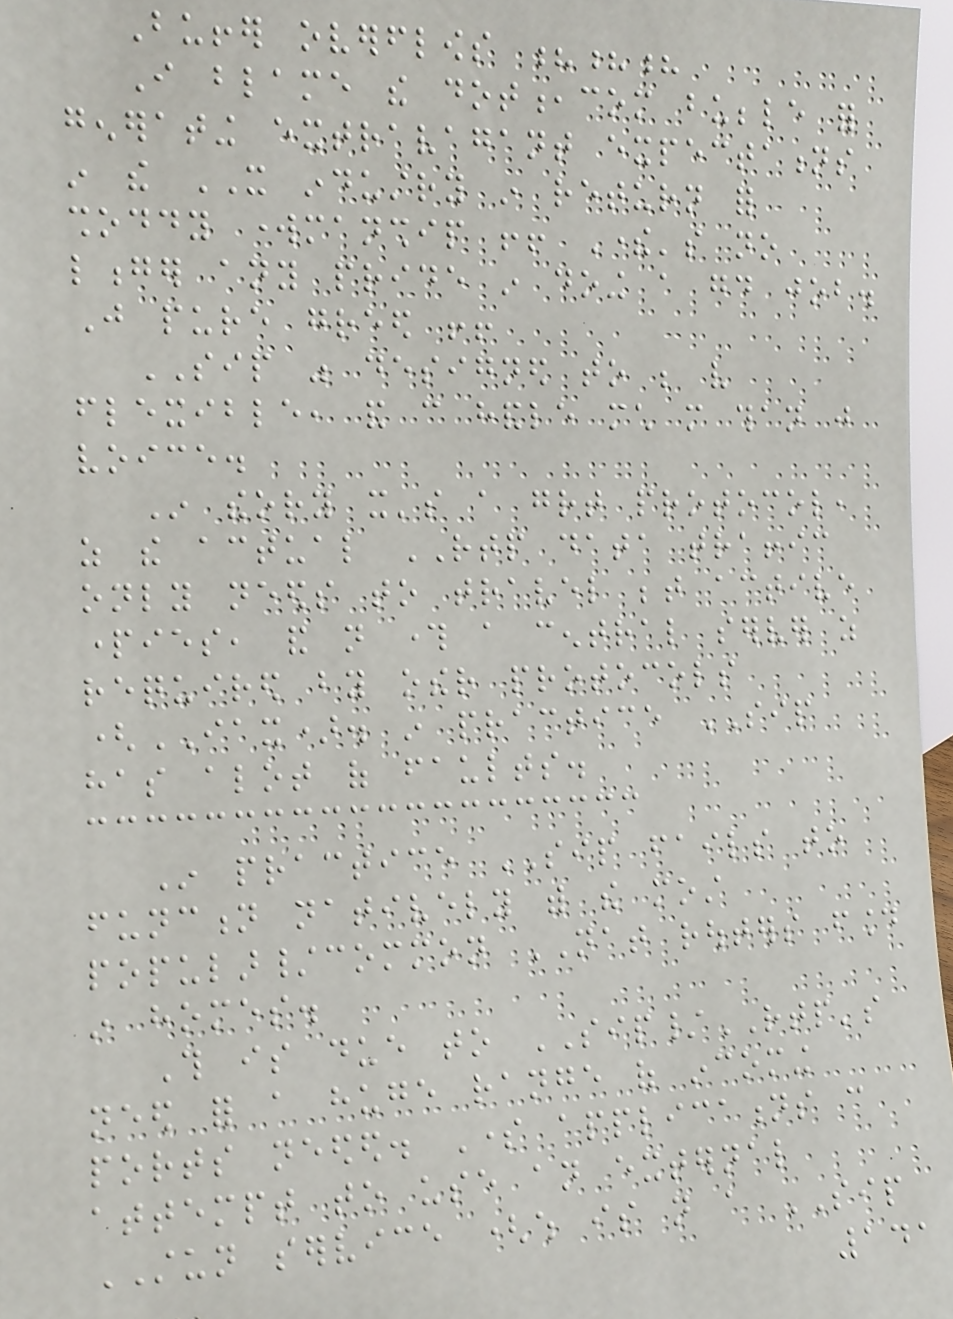Buffer overflows ???
I blame the dot,com bubble for
generating extravagant expectations
in the IT industry in return for
shoddy workmanship !! There's no
longer any pride in doing a good job.
Just pure greed !!
SIP was designed to be very
flexible, and can handle much more than just
voice.
In theory it's a great protocol,
as the actual RTP data traffic
only needs to travel between active
parties, and not through a central server as
required by other protocols
(IAX). in practice SIP
has alot of faults.
In practice SIP fails to
function natively with the most
popular/common NAT routers found
in homes.
This is due to SIP/RTP's
need for a huge range of incoming
ports needed. Some applications can
attempt to use an external
STUN service (which is not a SIP
141
